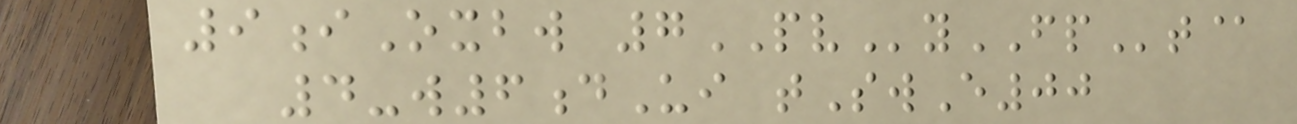9iOxbw 7PVyFPt@
4-w6dUi tSwE00
